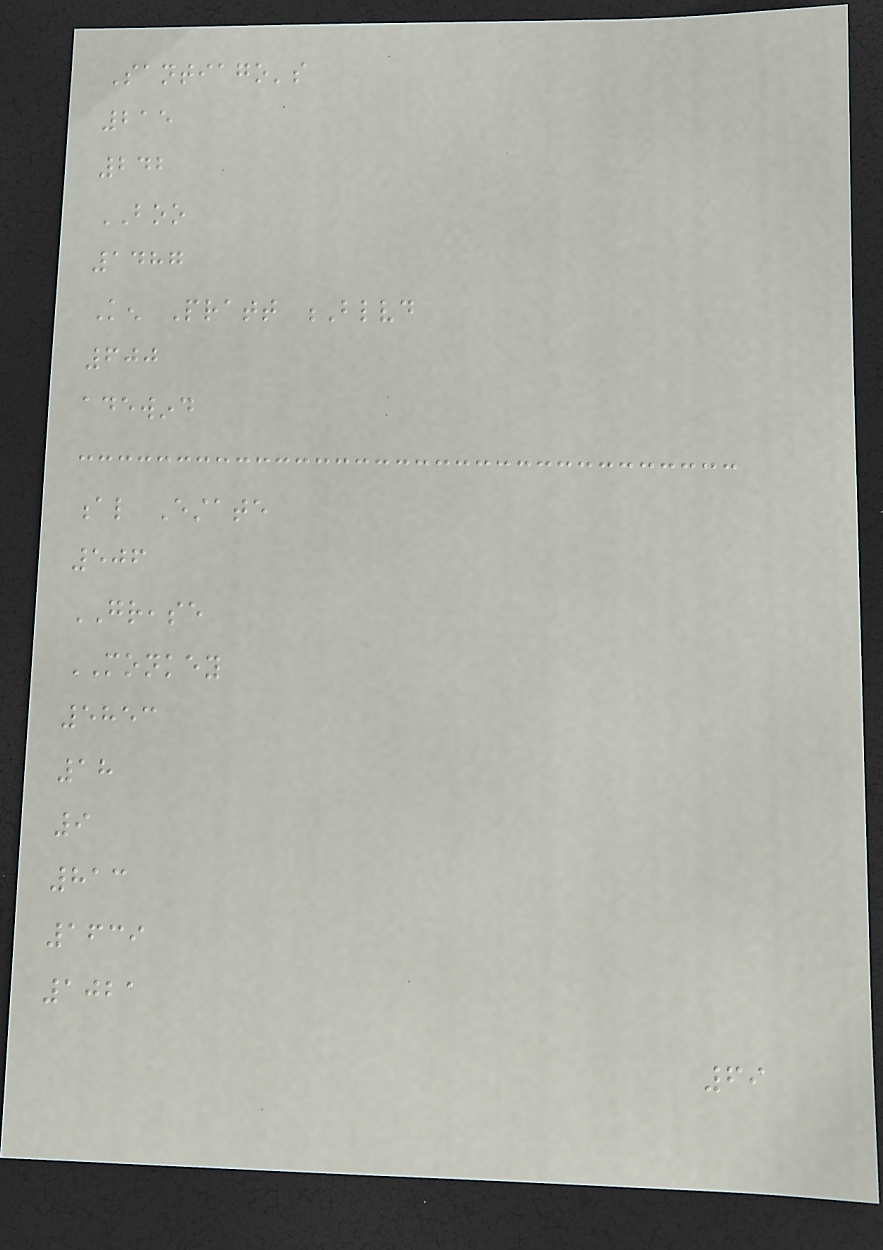Santiago's
215
242
BOO
1487
Ken Pratt Blvd
600
adewind
al Estate
506
GREASE
MONKEY
5853
18
9
813
1639
1021
69
